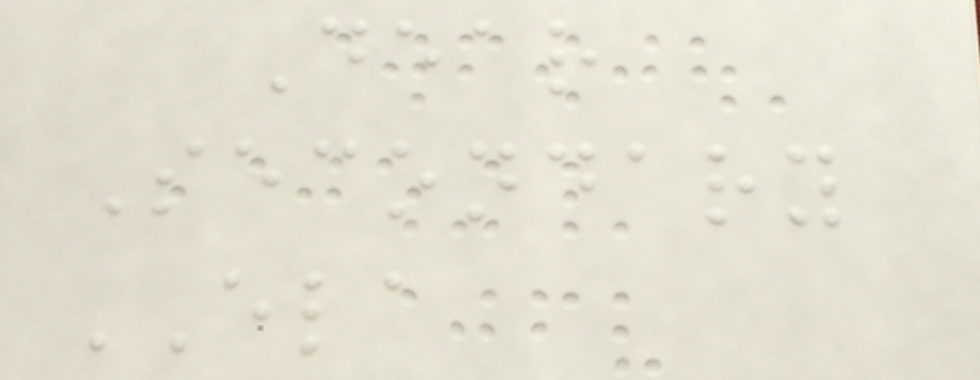Dear
Secondary
ELA
